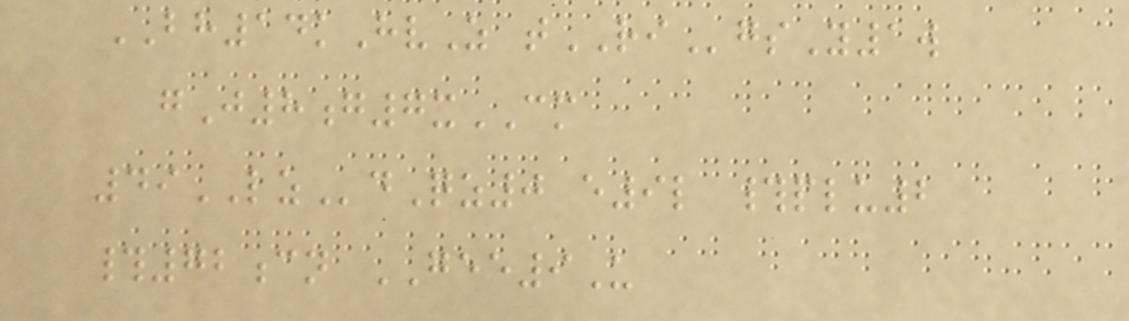BH14kHvZ tRIgsY1w
gJ8g7xCM
49LZdQz0 e9l #plu2
#72cn GEE9U
